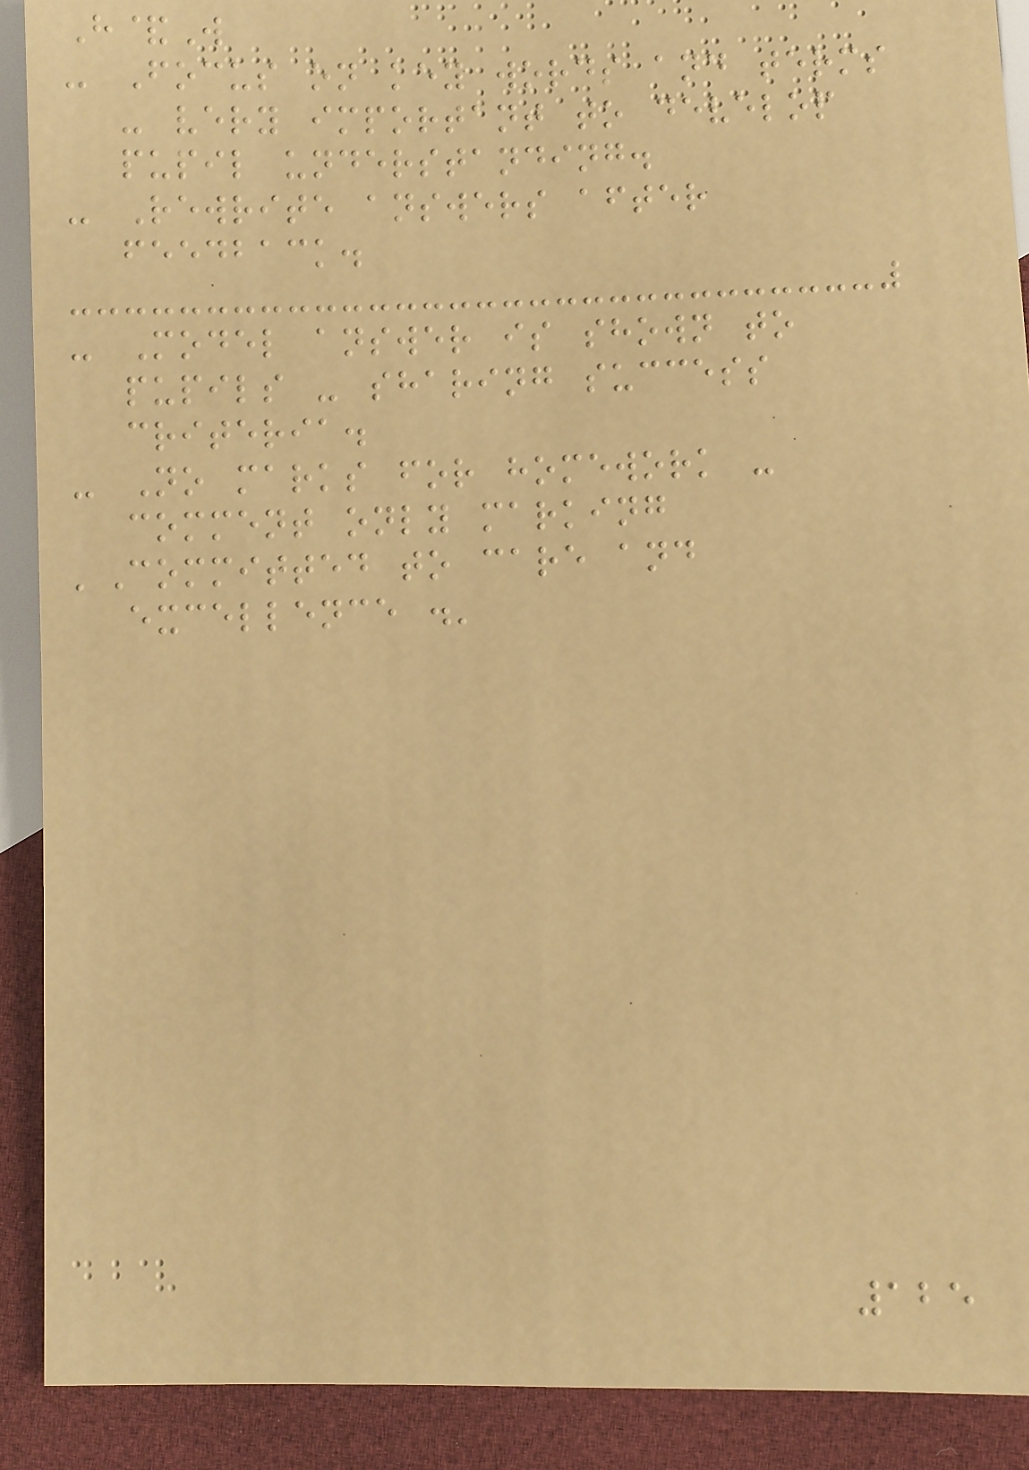H&W
- Focus on key words and terms
- very important to develop
pupil understanding.
- Rewrite answers after
feedback.
- Model answer is shown to
pupils - sharing success
criteria.
- No marks for homework -
comment only marking
'Committed to care and
excellence .'
125
